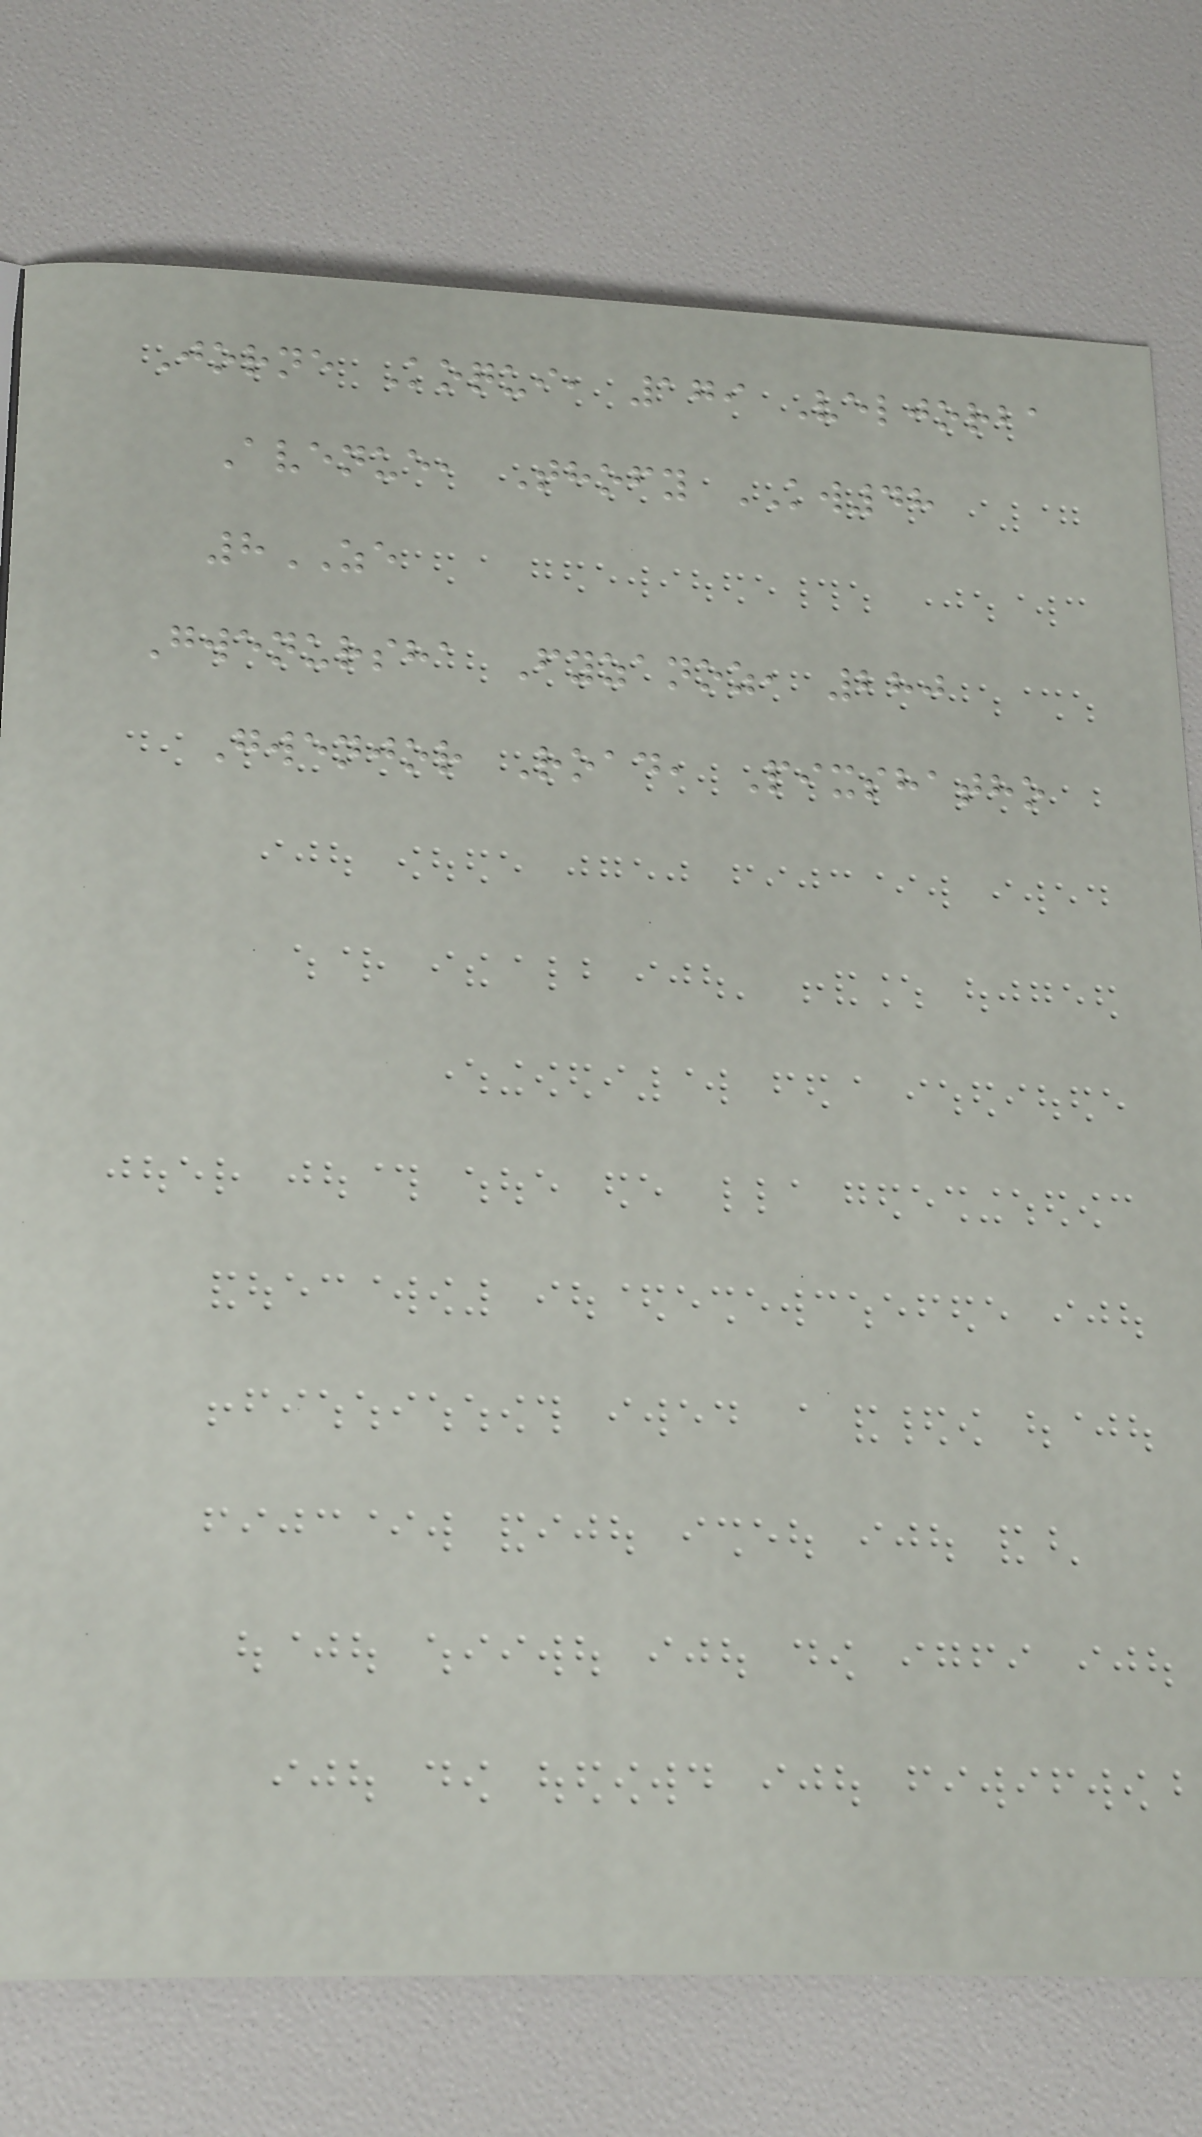Jorne Koqui, 179 Veljorba
Avenue, Thofy KW48
8ZE
Gwenursha Fyzanoz, 280
Gwenjor Road, Pixshatho
